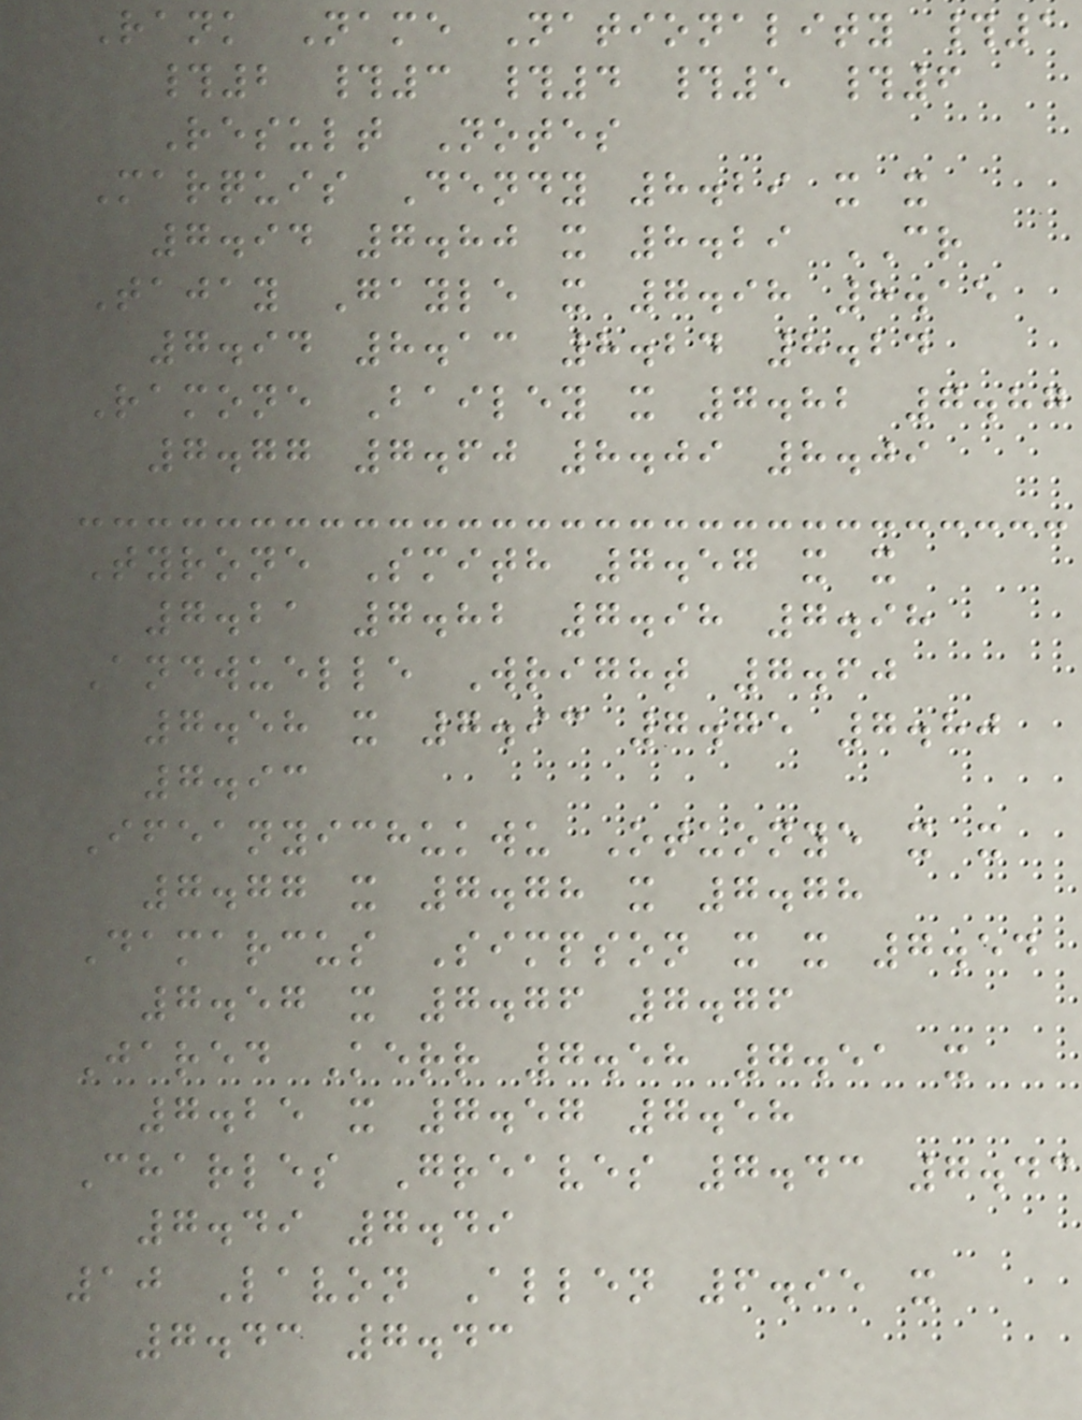Rank Name Nationality #1
#2 #3 #4 #5 #6
Result Notes
Marquis Dendy 8.29 x x
7.94 7.80 x 8.29 CR
Tajay Gayle x 7.98 8.15
7.94 8.13 8.24 8.24
Ramone Bailey x 7.82 7.87
7.77 7.60 8.09 8.09
Tyrone Smith 7.57 x x
7.21 7.82 7.98 7.98
Andwuelle Wright 7.60
7.58 x 7.93 7.75 7.80
7.93
Ifeanyichukwu Otuonye x x
7.77 x 7.78 x 7.78
Damarcus Simpson x x 7.54
7.57 x 7.76 7.76
Jared Kerr 7.58 7.51 x
7.25 x 7.57 7.58
Charles Greaves 7.43 7.43
7.49 7.49
10 Lavon Allen 6.95 x
7.43 7.43
